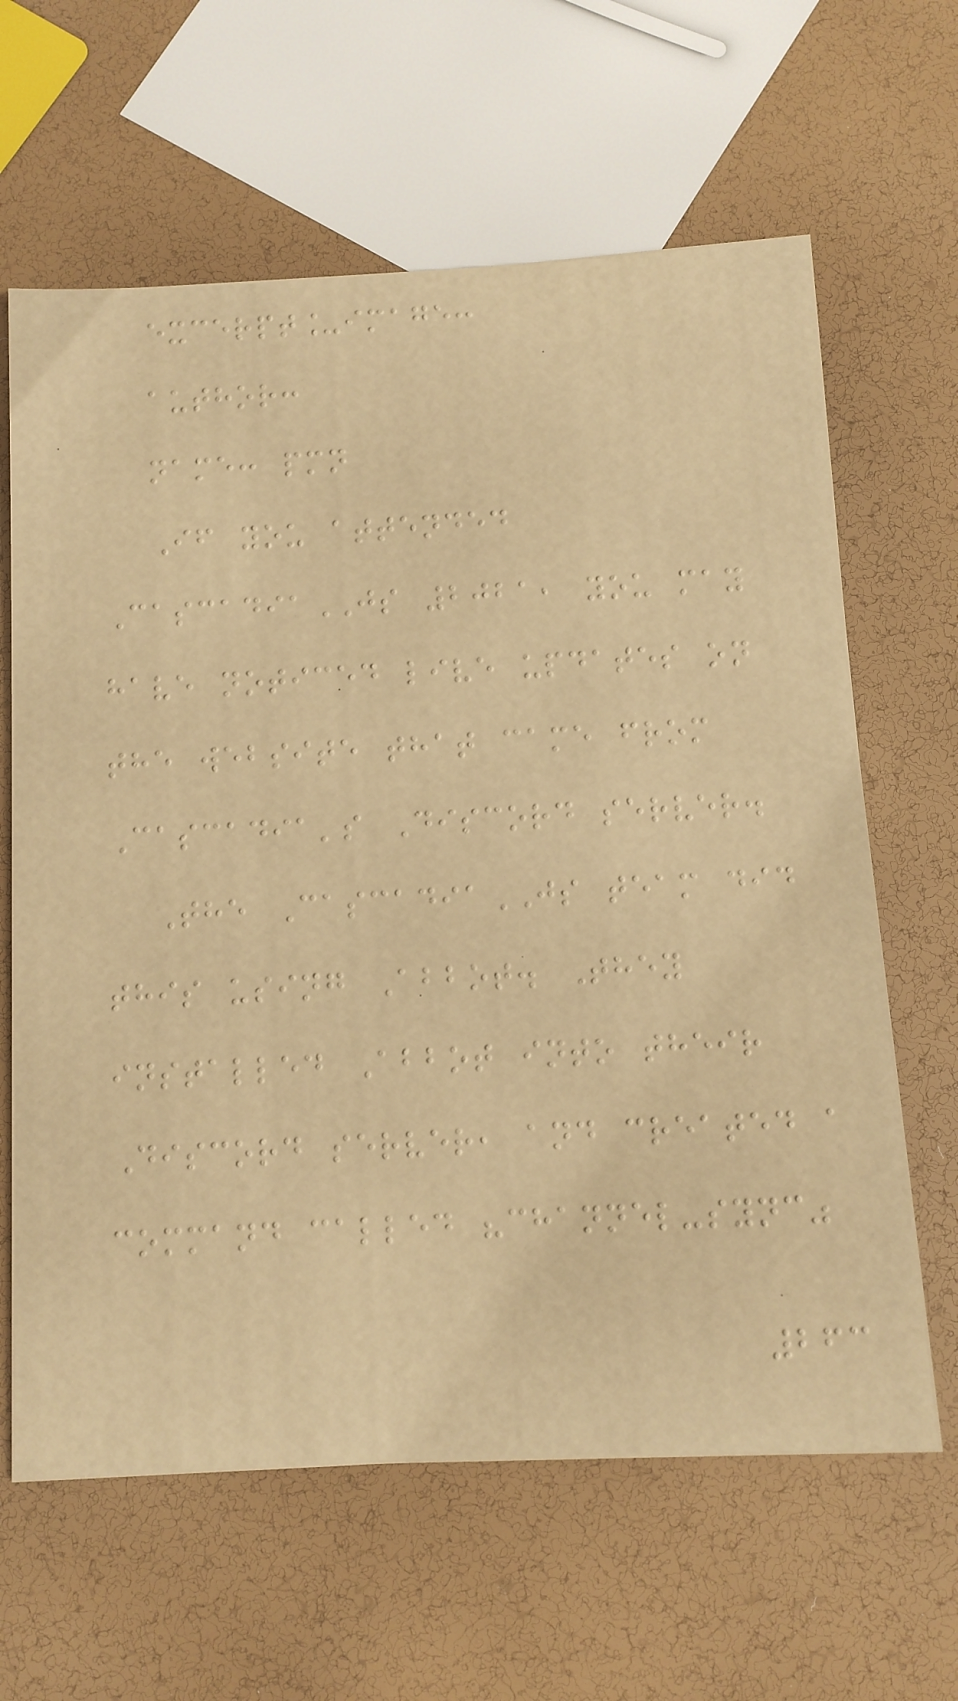excerpt_image:
author:
name: pmn
If you attended
CascadiaJS 2021, you may
have noticed live updates on
the website that came from
Cascadia's Discord server.
The CascadiaJS team did
this using Abbot. They
installed Abbot into their
Discord server, and created a
command called "channel-sync"
263
